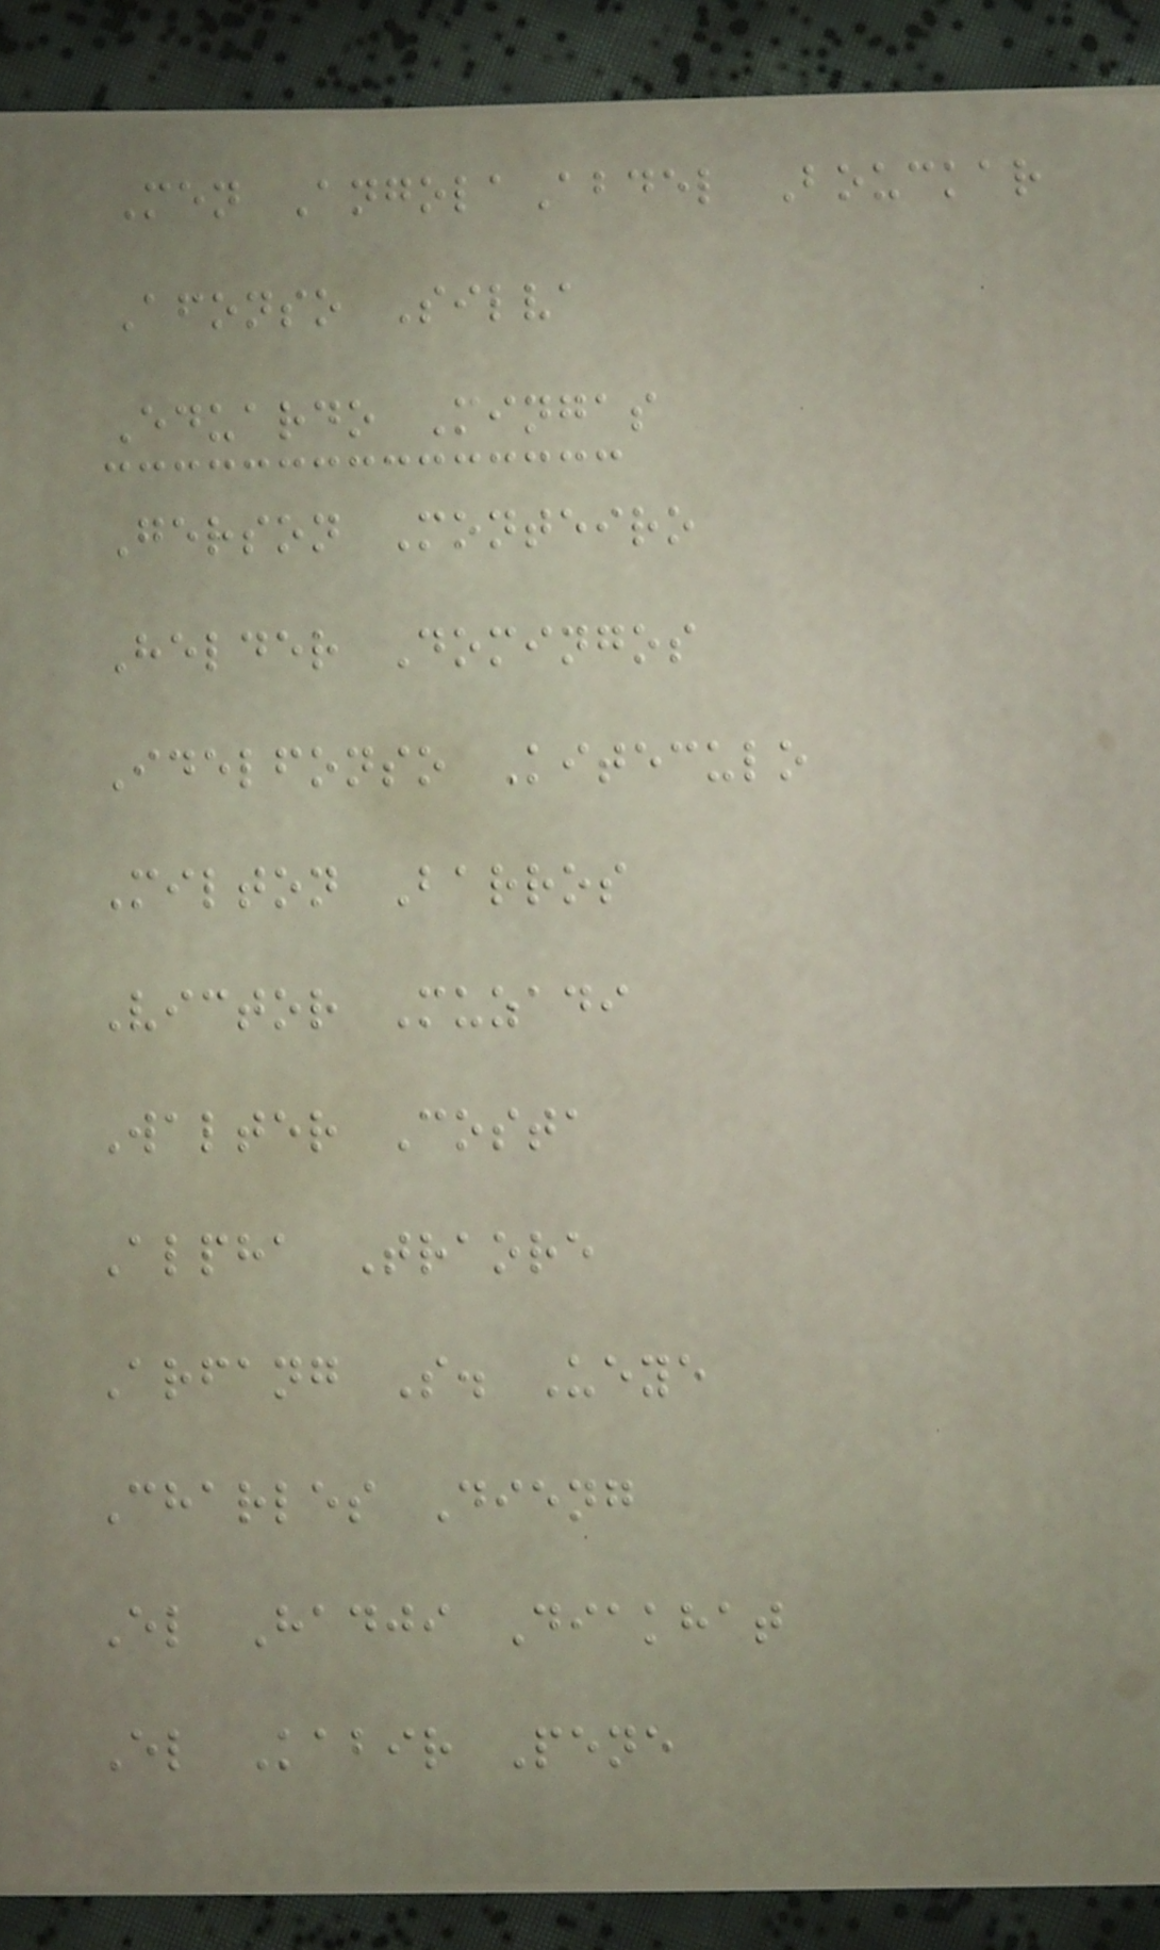Men AngolaAbdel Bouckar
Afonso Silva
Eduardo Mingas
Gerson Monteiro
Helder Domingos
Idelfonso Kiteculo
Milton Barros
Victor Muzadi
Walter Costa
Alpha Traore
Arfang S. Ueye
Charles Dieng
El Hadji Diakhat
El Kabir Pene
